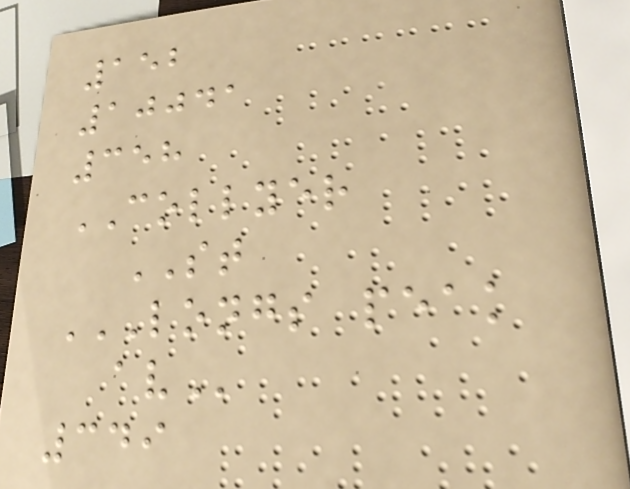152
10041
358
COLLYER
ST
LONGS PEAK
AV
349
